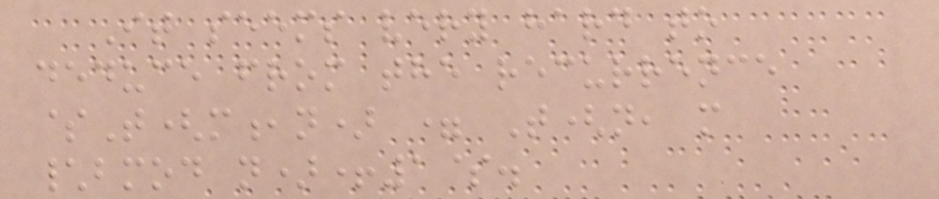It seems very hard to
deduce from the recurrence
$T(m,n) = T(n, m
\bmod n)+1$.
